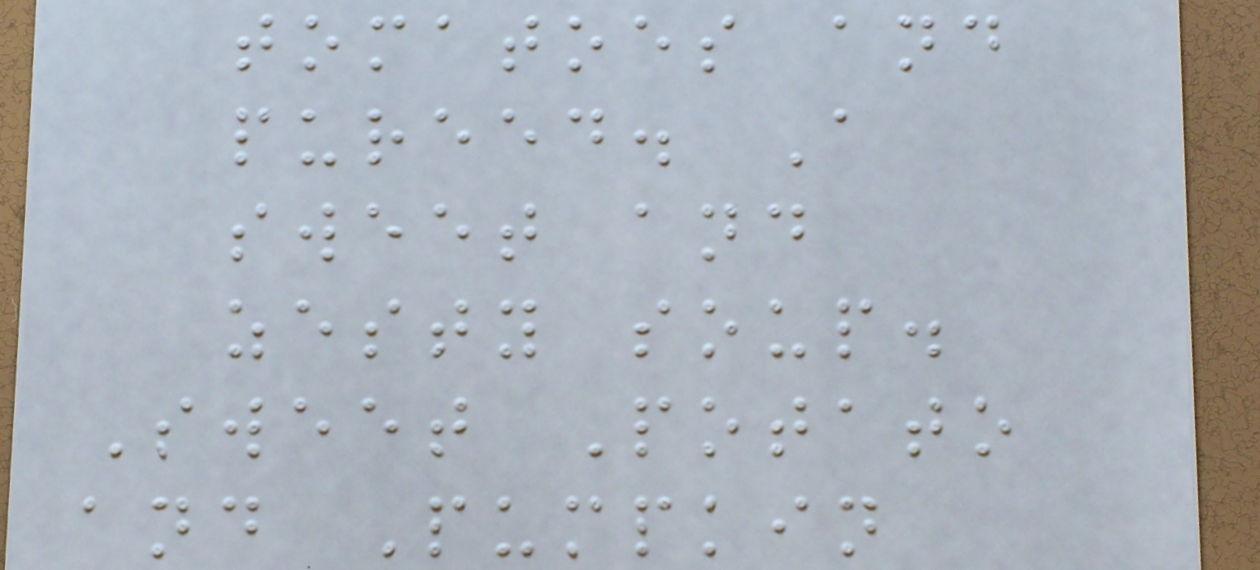tomatoes and
pureed. A
sweet and
zesty soup.
Sweet Potato
and Pumpkin
